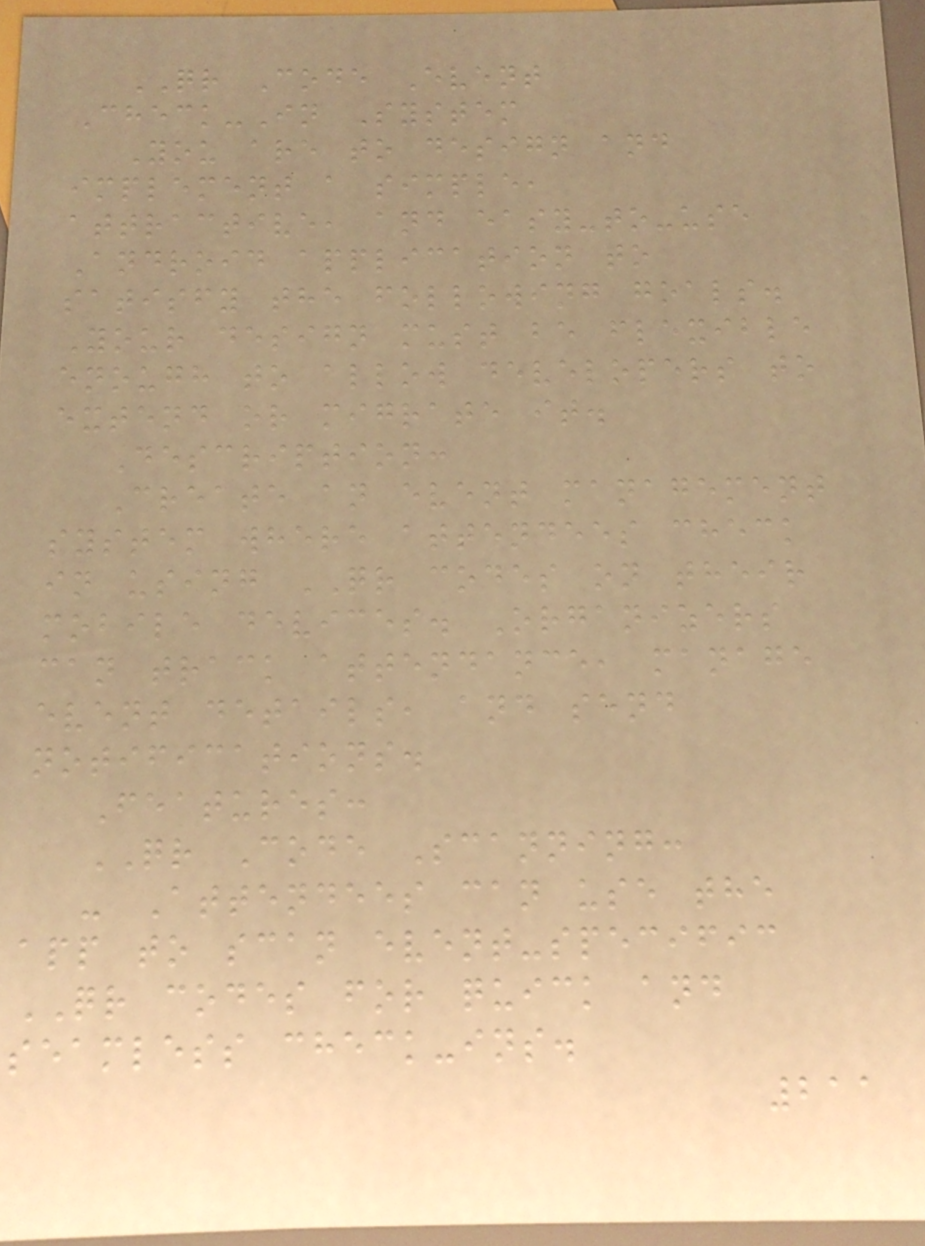QR Code Event
Check-In System
You are to design and
implement a simple,
attractive, and easy-to-use
Android application to
satisfy the following goals.
Your design must be flexible
enough to allow developers to
extend or migrate it.
Description:
Create an event management
system where attendees check
in using QR codes on their
mobile devices. Organizers
can track attendance, manage
event details, and send
notifications.
Features:
QR Code Scanning:
- Attendees can use the
app to scan event-specific
QR codes for quick and
seamless check-ins.
211
